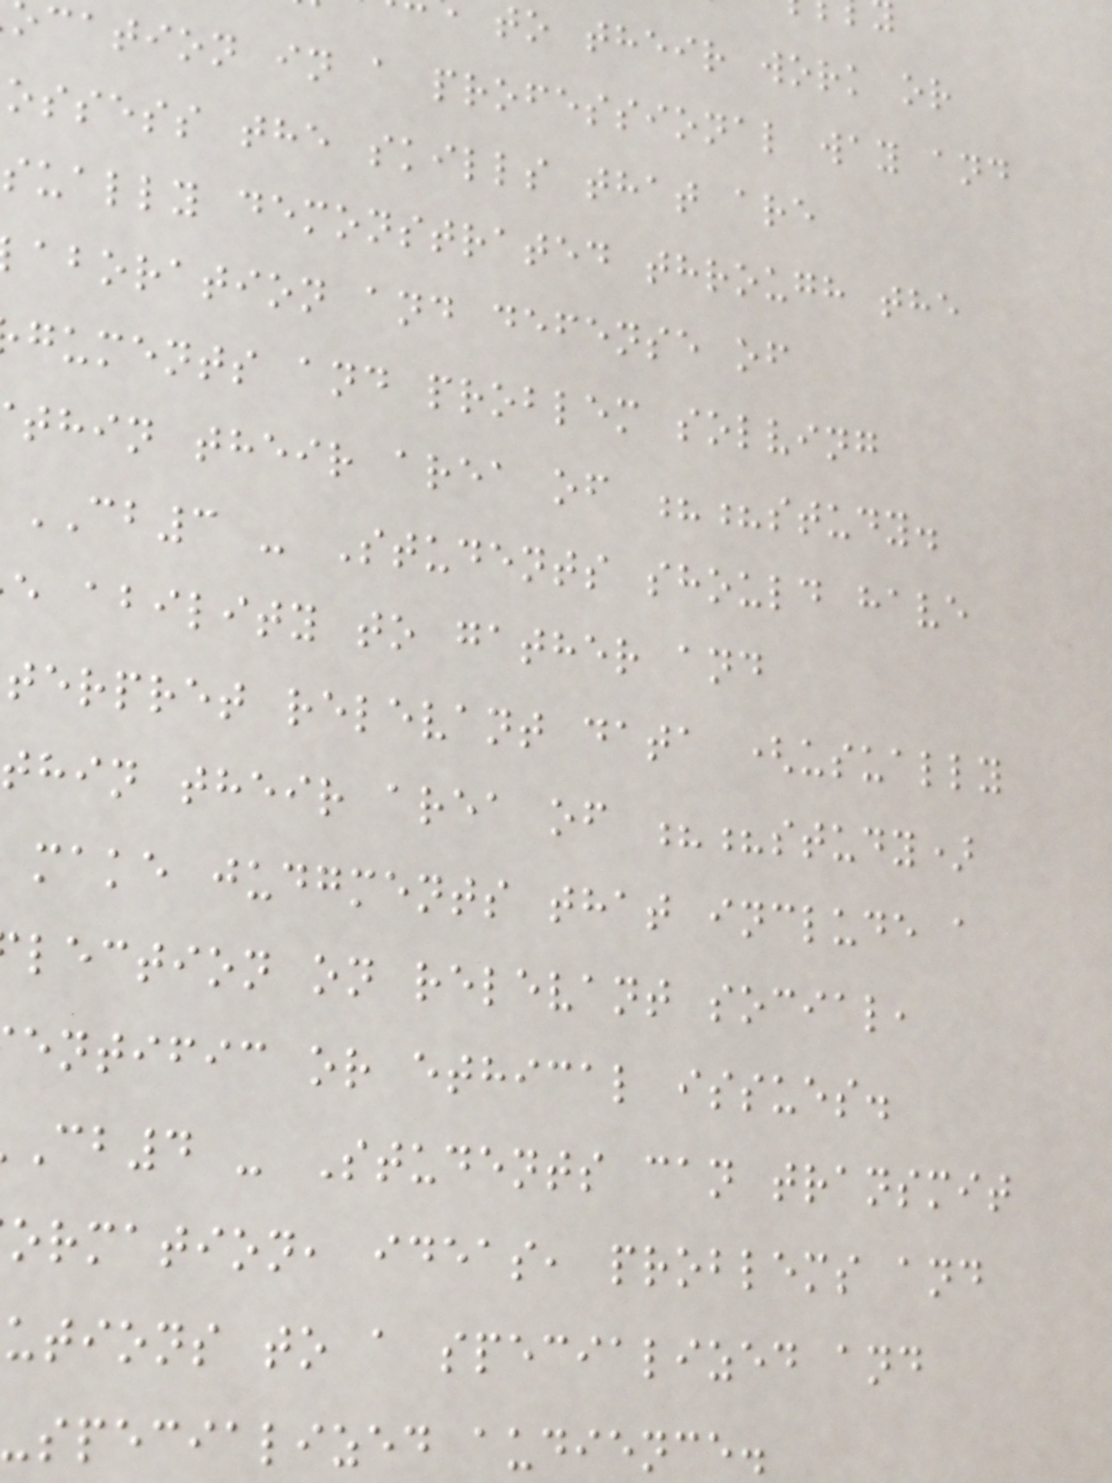to their work or
cation in a professional way and
ossess the skills that are
sually demonstrated through the
aboration and defense of
guments and problem solving
thin their area of ??study.
CB3 - Students should have
e ability to gather and
terpret relevant data (usually
thin their area of ??study)
make judgments that include a
lection on relevant social,
entific or ethical issues.
cb4 - Students can transmit
ormation, ideas, problems and
utions to a specialized and
-specialized audience.
